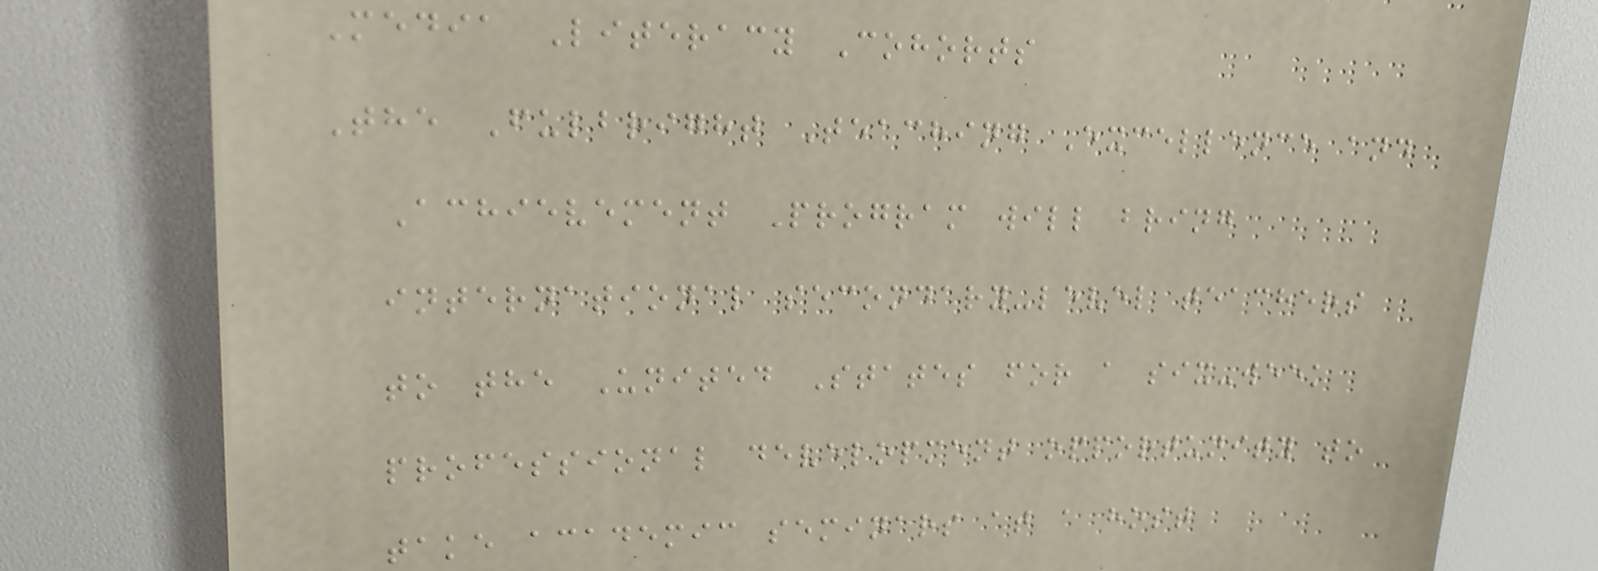Media Literacy Cohorts
The Fulbright Teaching Excellence and
Achievement Program will bring
international secondary-level teachers
to the United States for a six-week
professional development opportunity to
take academic seminars at a host
